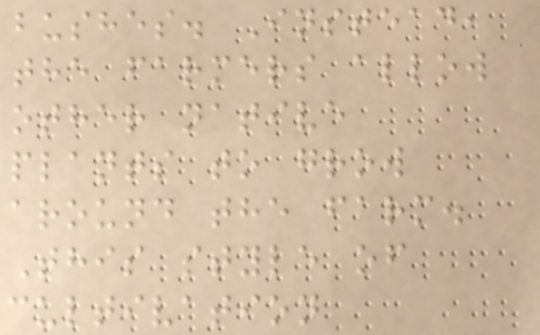bushes. Instead,
the farmers allow
other native
plants to grow
around the farm.
This style of
cultivation
